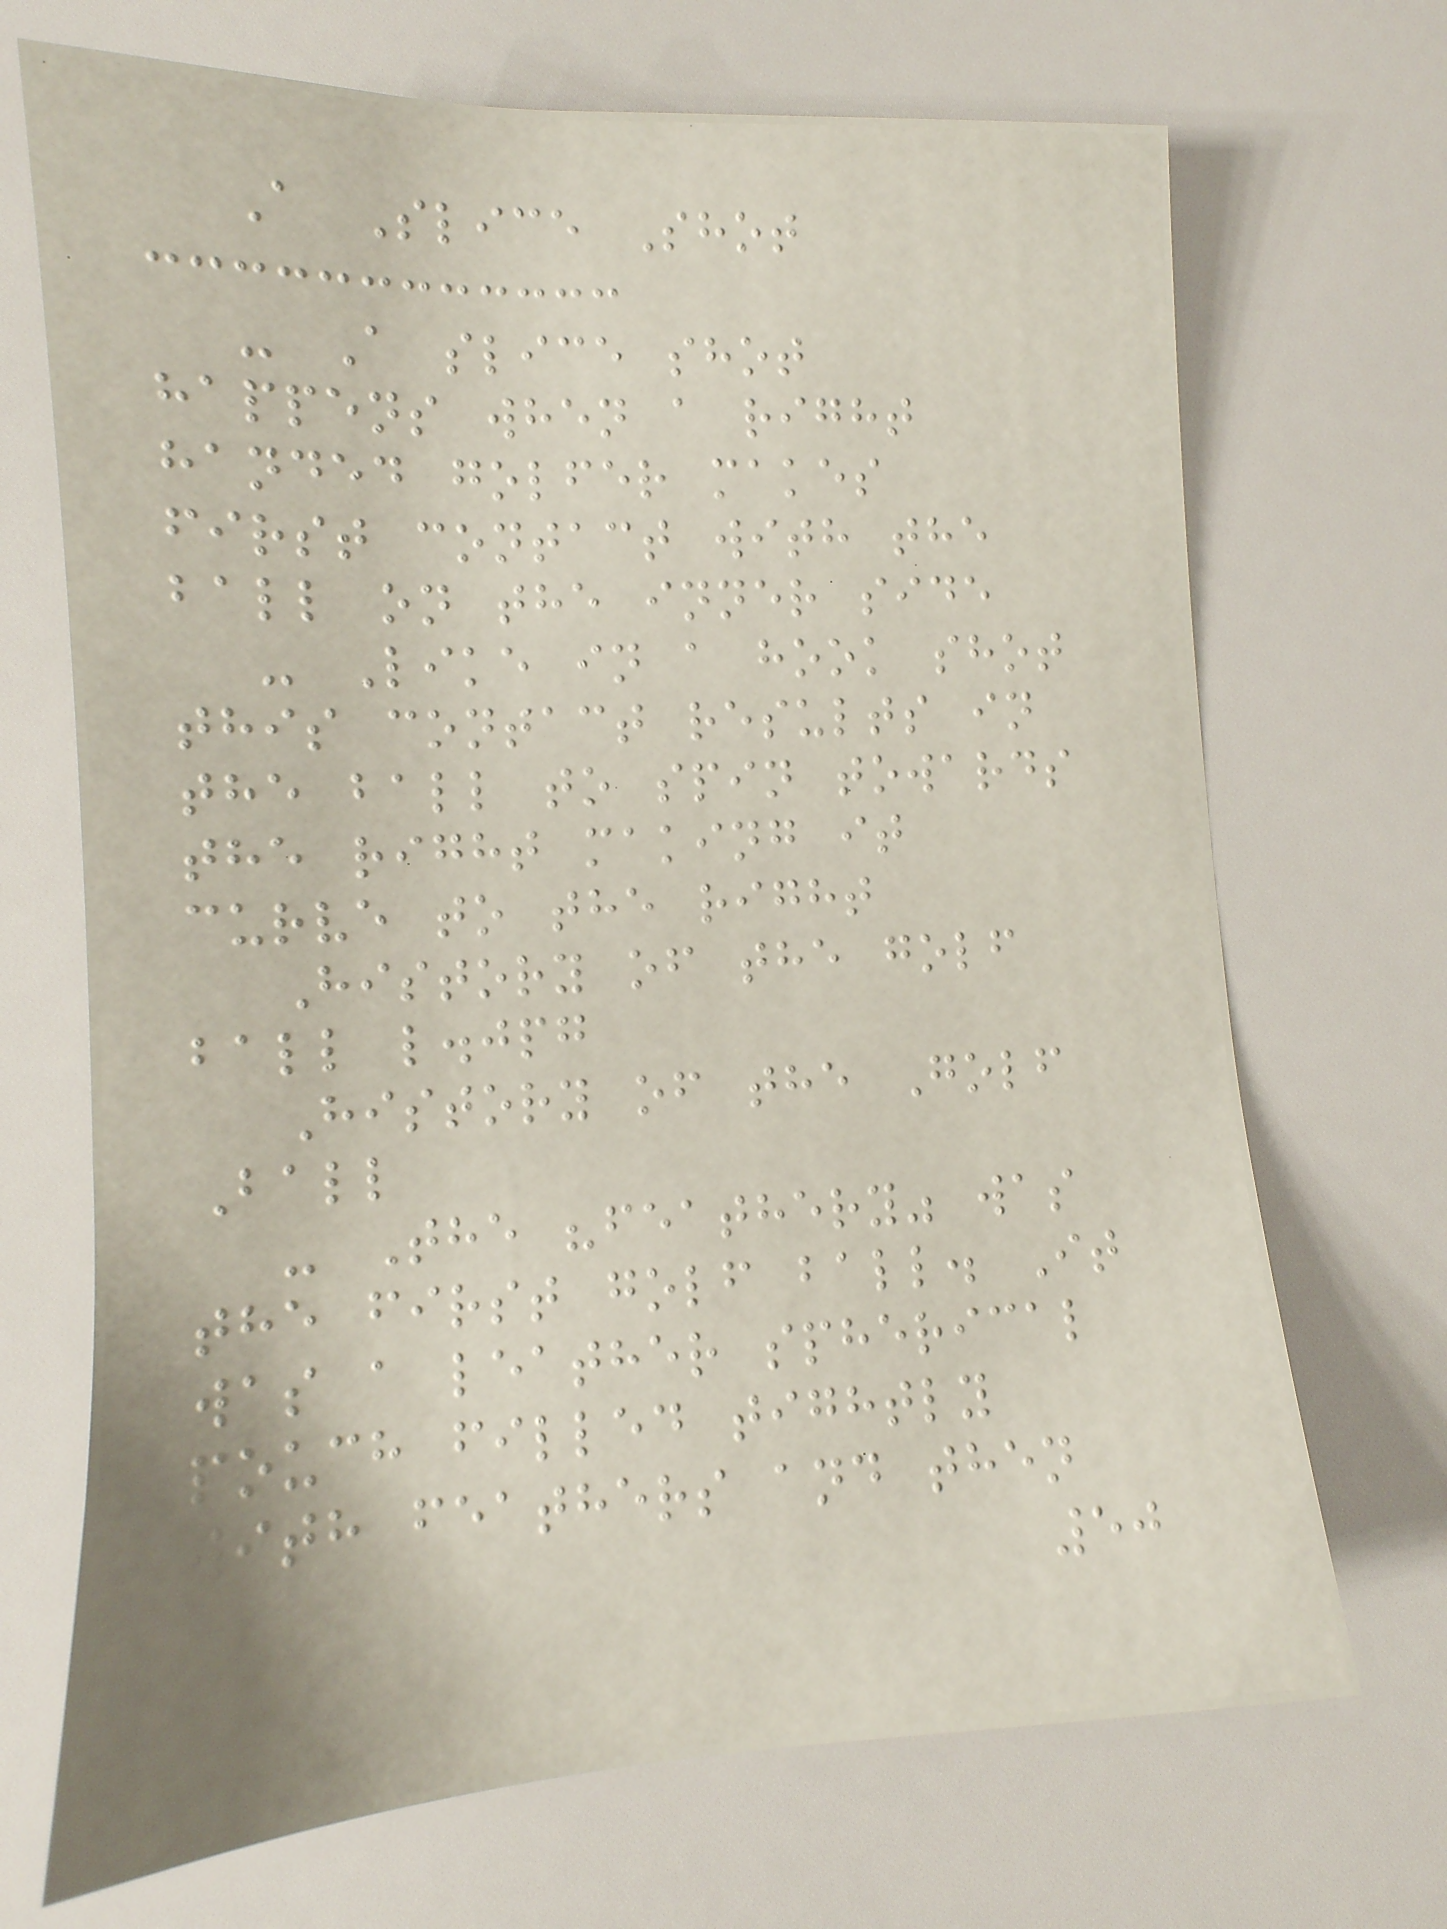A Slice Shot
- A slice shot
happens when a right
handed golfer makes
first contact with the
ball on the inner side
- Like in a hook shot
this contact results in
the ball to spin towards
the right making it
curve to the right
History of the golf
ball l.jpg
History of the Golf
Ball
- The "feathery" was
the first golf ball. It
was a leather spherical
pouch filled tightly
with feathers and then
50
